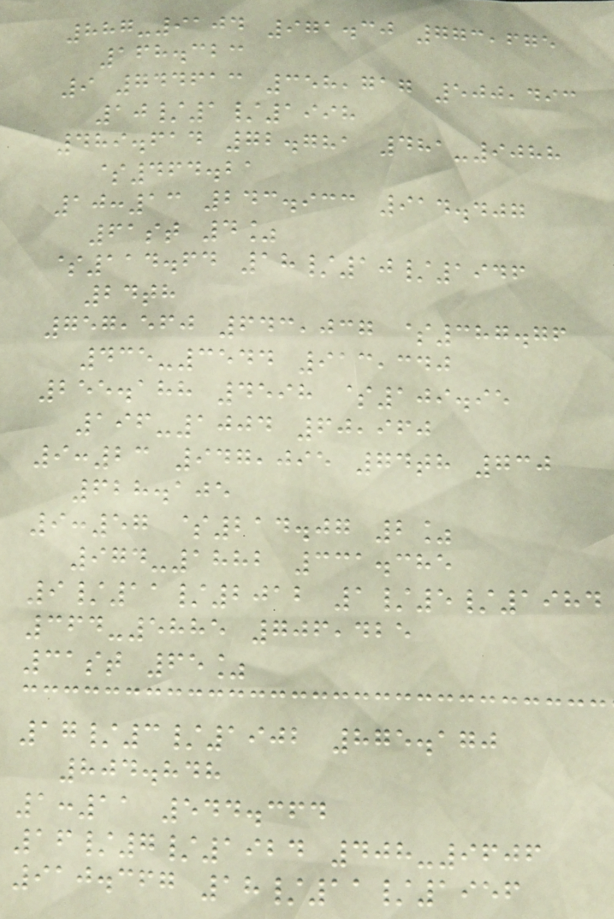887-9104 971.30 773,675
168.323
9 744613 358,717 500,493
10/1/1998
489.614 72.781 481-9088
$464.21
10:13 243.933 914.407
61st 4%
$114.64 18/10/1946
24th
757,560 643,037 $387.76
435-3544 913,340
255.188 4598 $109.95
196-1004 60,960
9:23 947,095 74th 730
628.105
9:57 $214.07 2%
974-1882 331.385
9/11/2012 1/5/1984
364-5885 706,425
31st 65%
17/3/1902 875.170
804.848
1:11 544.364
16/7/1924 408-9606
910.367 18/11/1956
